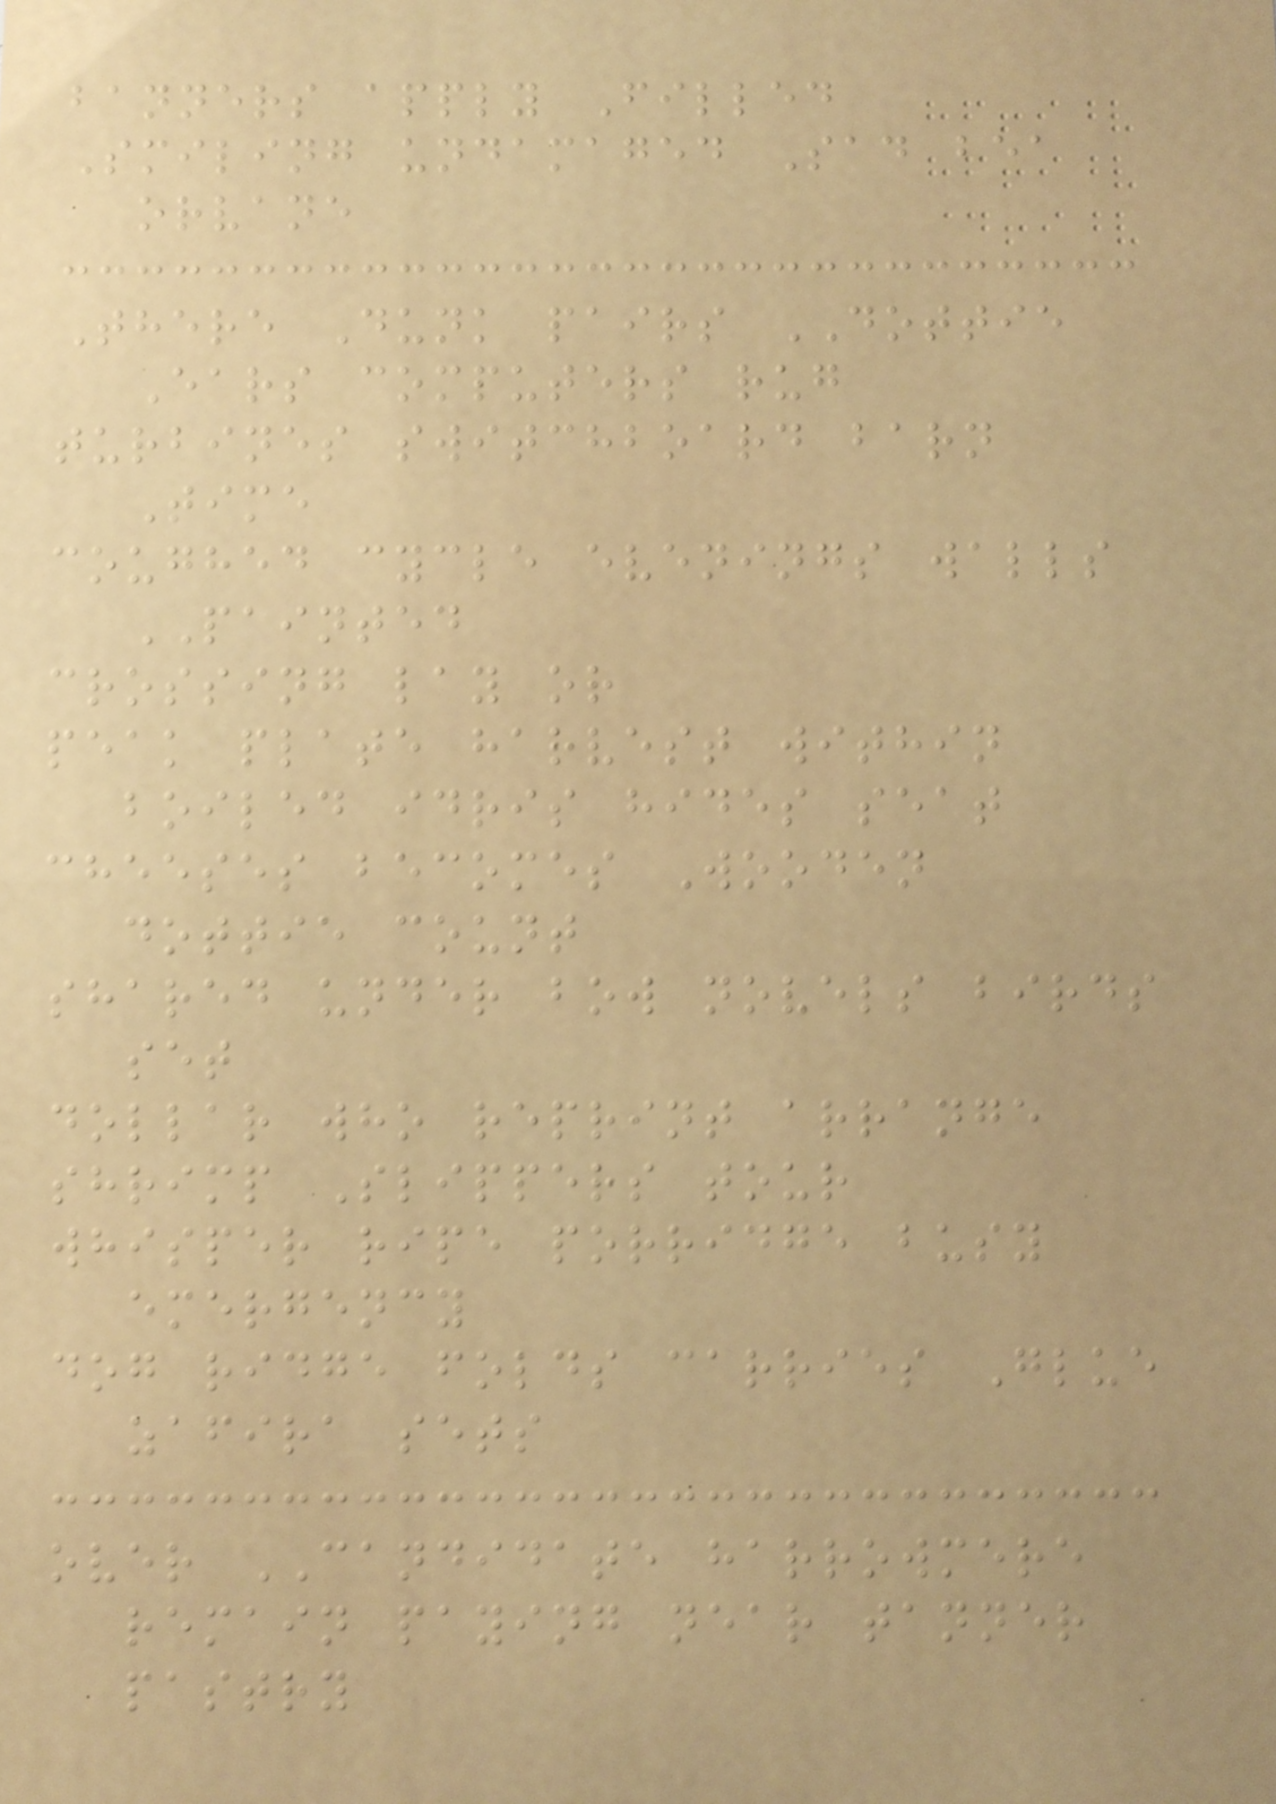banners apply Filled
Smiling undamaged Sad bea
orvane
There Dunk pairs DOTTIE
Ears computers rug
turbines switchboard barn
Time
coughed cycle evenings walls
PAINTED
crossing lay or
peak plate harvest within
boiled idris hides seat
cheeses becomes Wooden
dottie count
shared under bow novels birds
set
dollar who reprint arrange
shrimp Slippers tour
whisper ripe porridge busy
emergency
dog ridge folds carries Glue
zafira sets
over CANDIDATE harrowmere
remain paying near tanner
pastry
